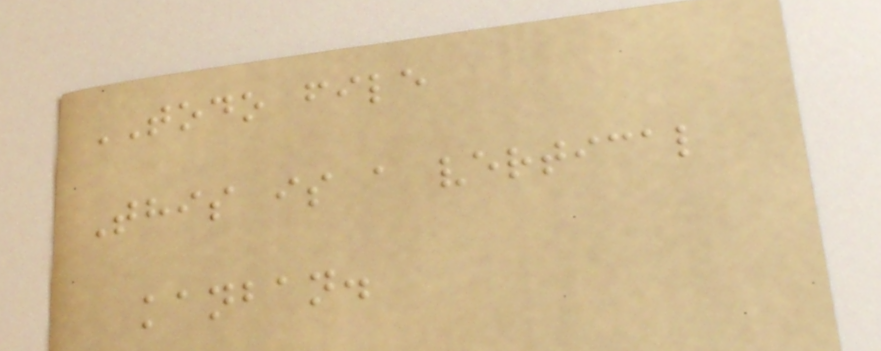TODO file
This is a vertical
kanban.
